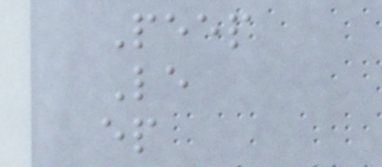Peep
Le
ep
